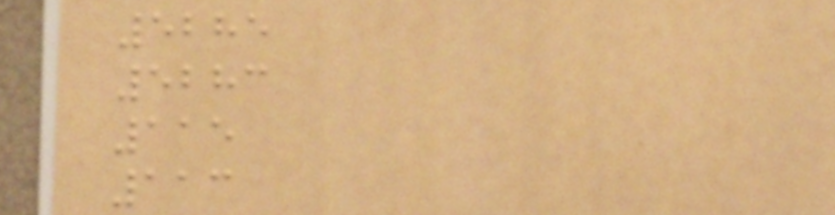5285
5283
115
113
